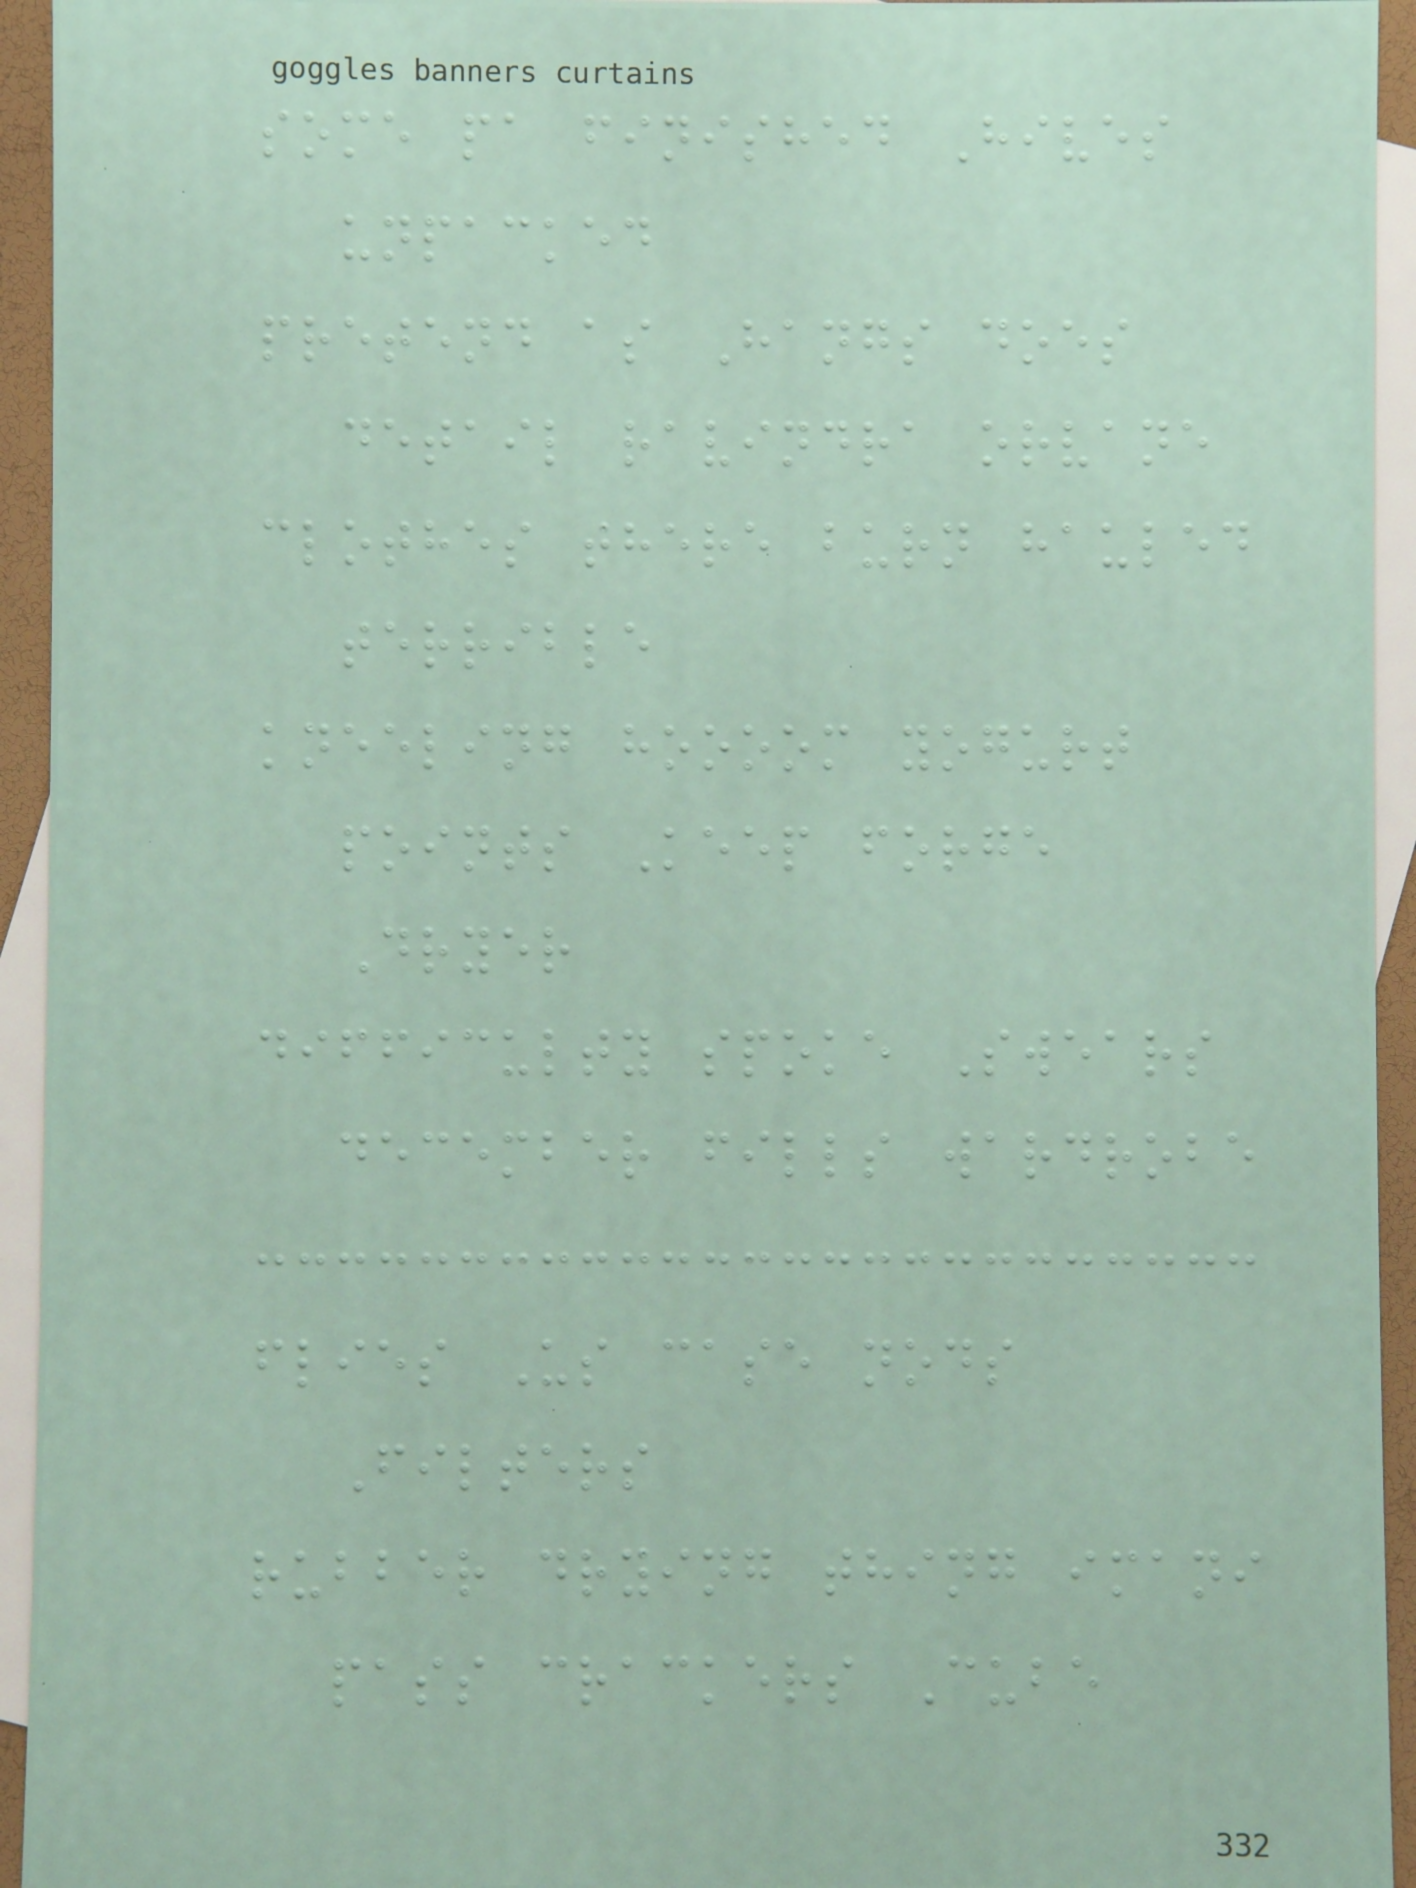some pa finished Hives
unpacked
pretend as Hangs does
detail ravindra orvane
clothes there burn hauled
terrible
kneeling hoooom yogurt
points Keep forge
Dryer
difficulty spoke Swears
december fills wardrobe
flies Us case nods
Filters
rubber drying thing imani
pass crackers Cube
